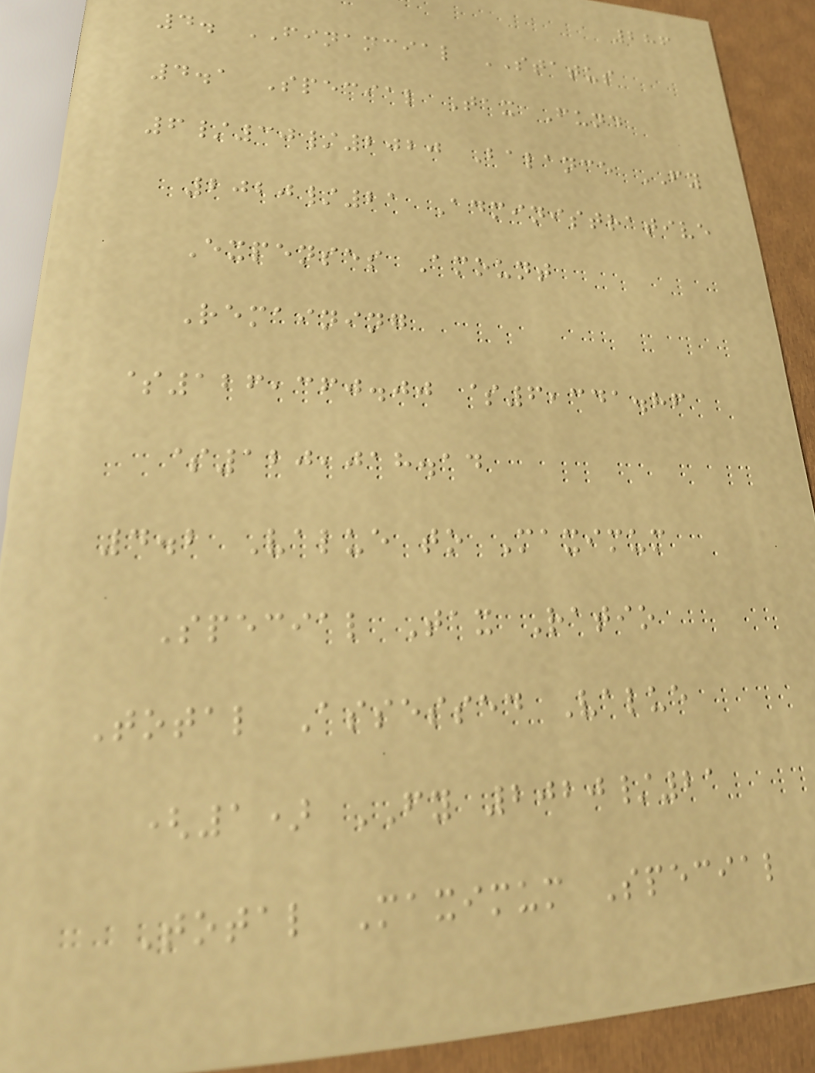286
4. FINANCIAL STATUS
4.1 Special Tax Fund
6/30/2020 Balance FY
2020/21 Administrative
Expenses Amount
Remaining
$126,360.00 $6,341.86
$120,018.14
4.2 Value to Maximum
Special Tax Ratio
Total Assessed Value
(1) FY 2020/21
Total Maximum Special
